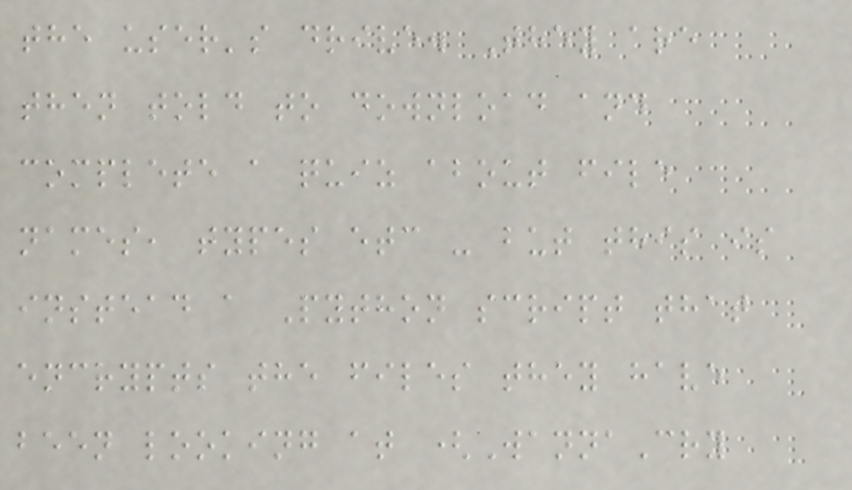the user's drive. They are
then told to download and
complete a quiz about file
names, types etc - but this is
instead a Python script that
encrypts the files they have
been looking at (WannaCry
